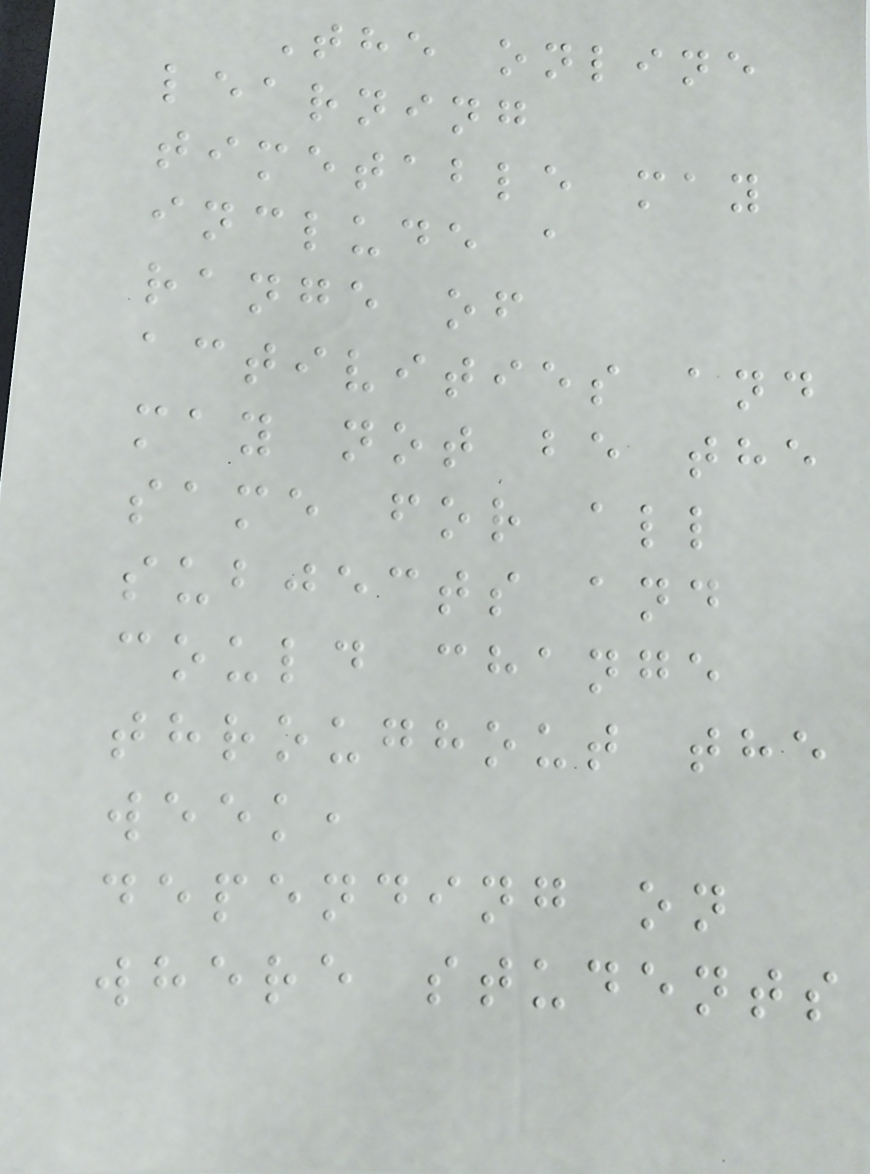The online
learning
timetable may
include a
range of
activities and
may not be the
same for all
subjects and
could change
throughout the
week,
depending on
where students
